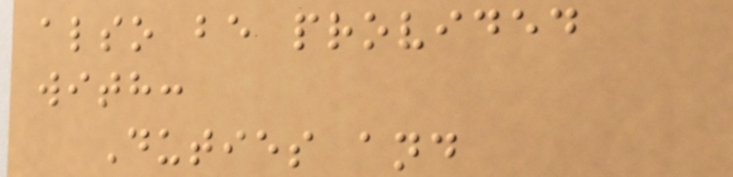also be provided
with:
Duties and
